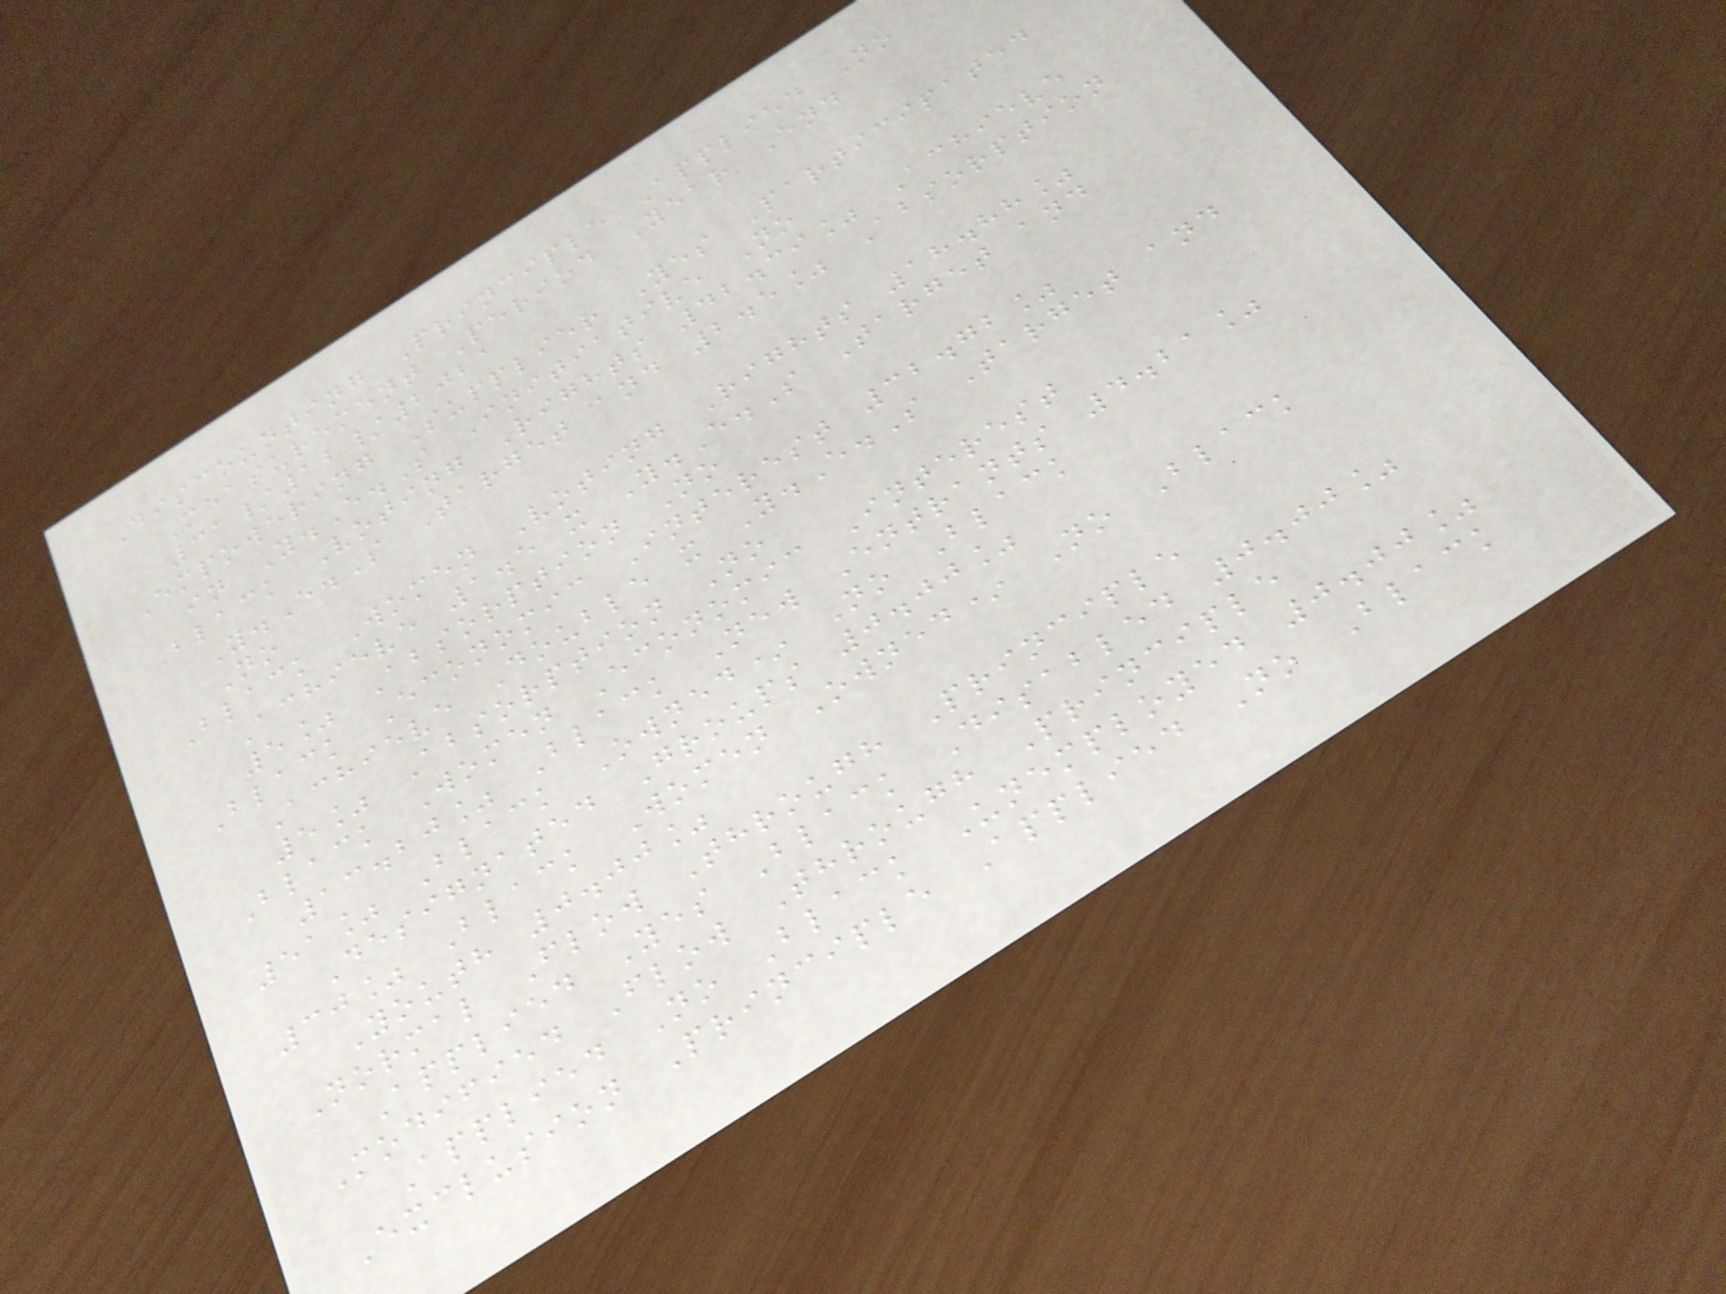Discounting Principle Applied No
Measurement Period Year End
31/12/2021
Empowering Supplier Yes Participated
in Y.E.S Initiative No
Black Voting Rights 42.39% Achieve
Y.E.S Target and 2.5% Absorption
No
Black Women Voting Rights 18.88%
Achieve 1.5 x Y.E.S Target and
5% Absorption No
Black Economic Interest 32.72%
Achieve Double x Y.E.S Target and
5% Absorption No
Black Women Economic Interest
13.20% Black New Entrants 4.21%
51% Black Owned* No Black
Designated Groups 0.00%
30% Black Women Owned* No Black
Youth 0.00%
Normal Flow Through Principle
Applied Yes Black Disabled 0.00%
Modified Flow Through Principle
Applied No Black Unemployed 0.00%
Exclusion Principle Applied No Black
